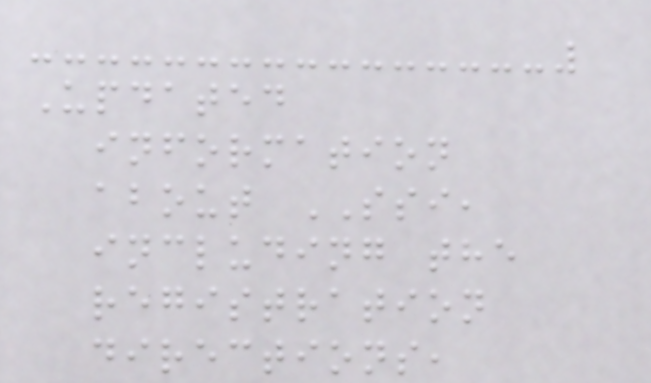Updated
information
about SSI,
including the
registration
directions,
